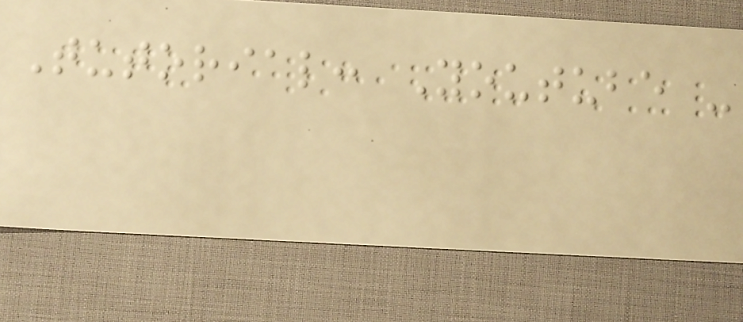Tutorial: Youtube -
